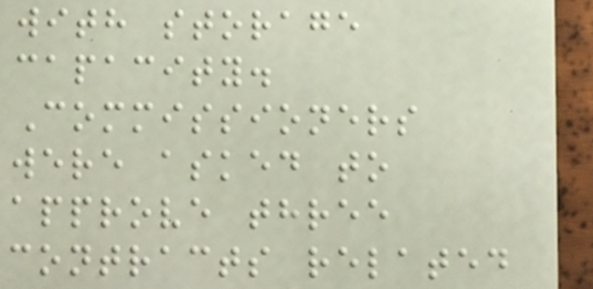with storage
capacity.
Commissioners
were asked to
approve three
contracts related
